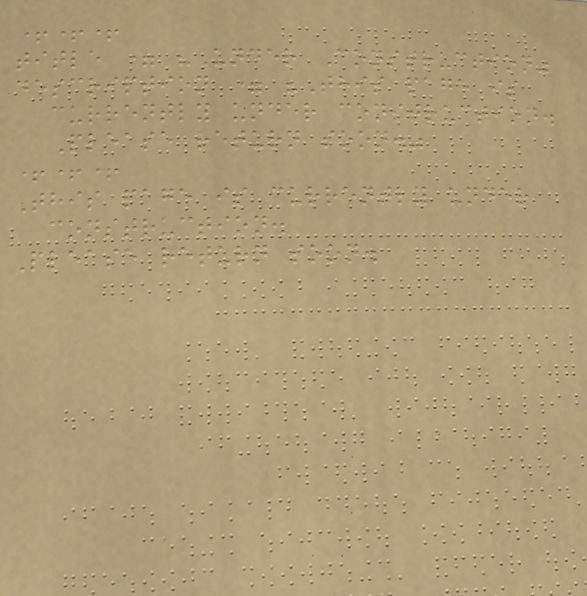+++
title = "Under Construction"
description = "This page is
currently under construction.
Please return soon."
+++
This page is currently under
construction.
Please return soon.
